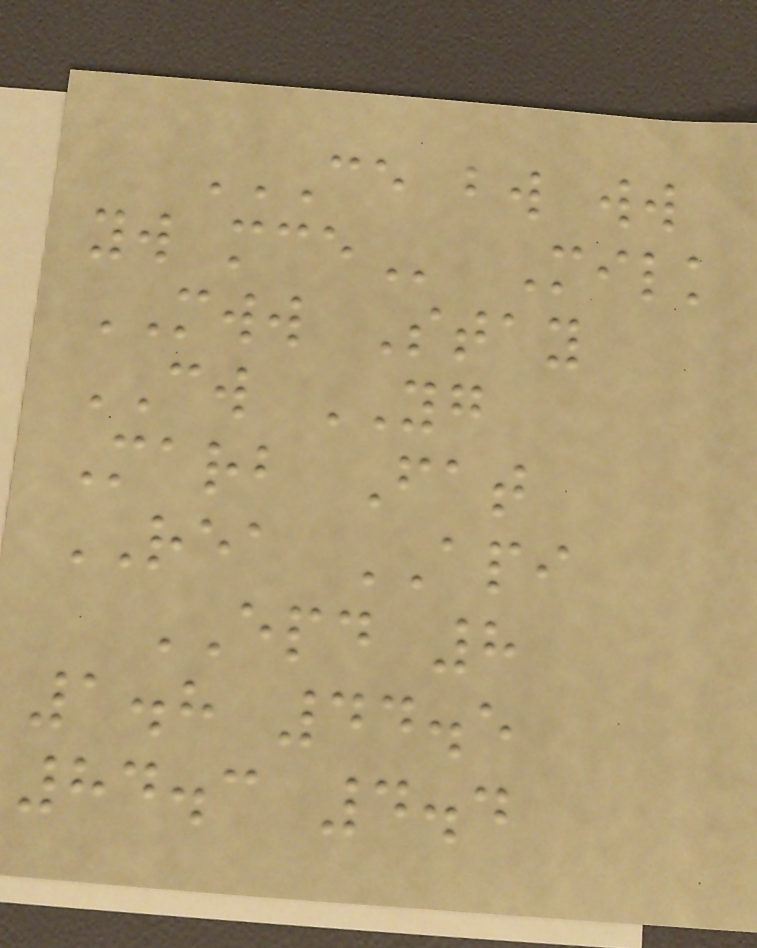CE BW WW
YW MCE Milk
MWW Stay
CW YG
Marb Fat
REA API
EPD 8
1.8 44.5
84.3 4.4
